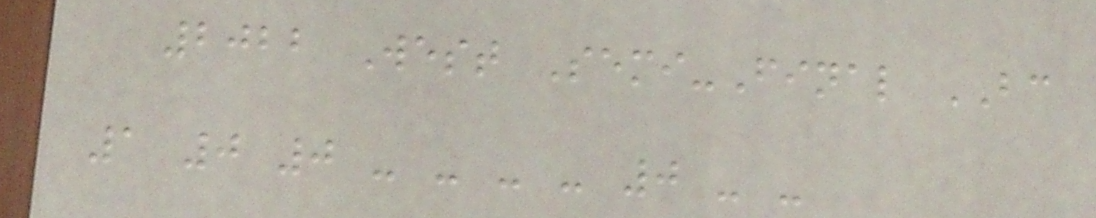2022 West Semi-Final BC
1 0 0 - - - - 0 - -
